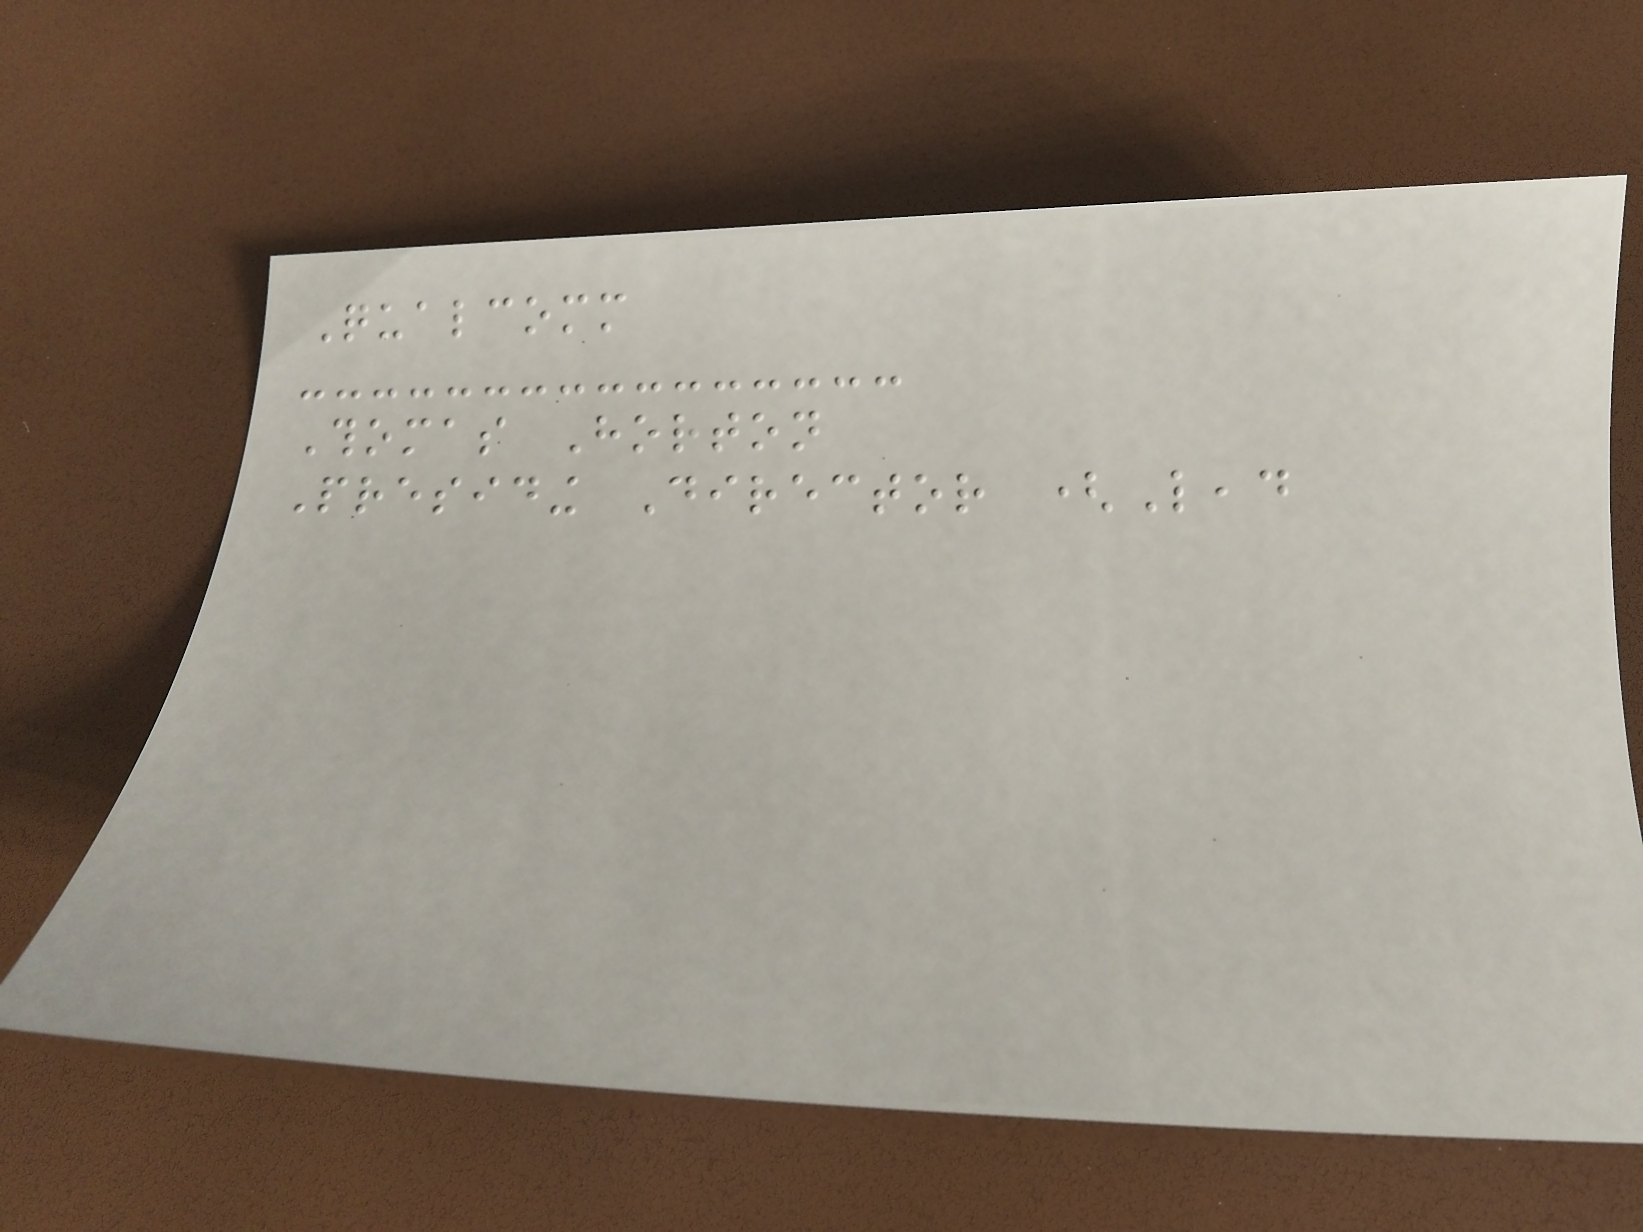Qualcomm
Thomas Horton
Presiding Director (Lead
